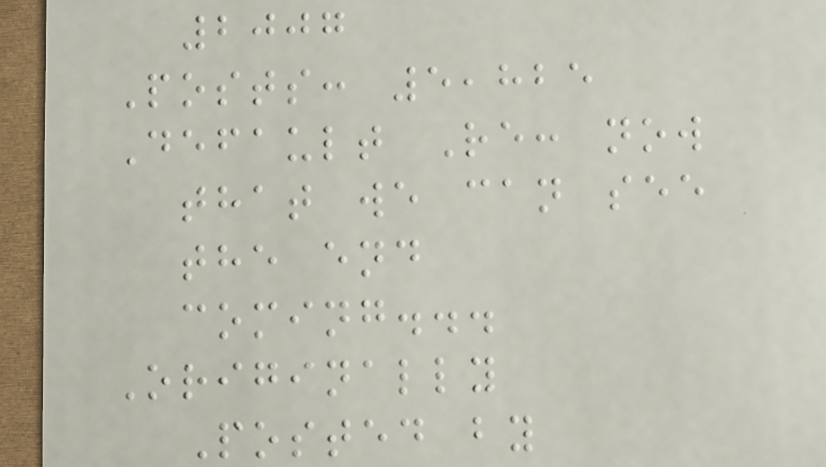2007
Posts: 5,825
Default Re: now
that we can see
the end
coming...
Originally
Posted by
